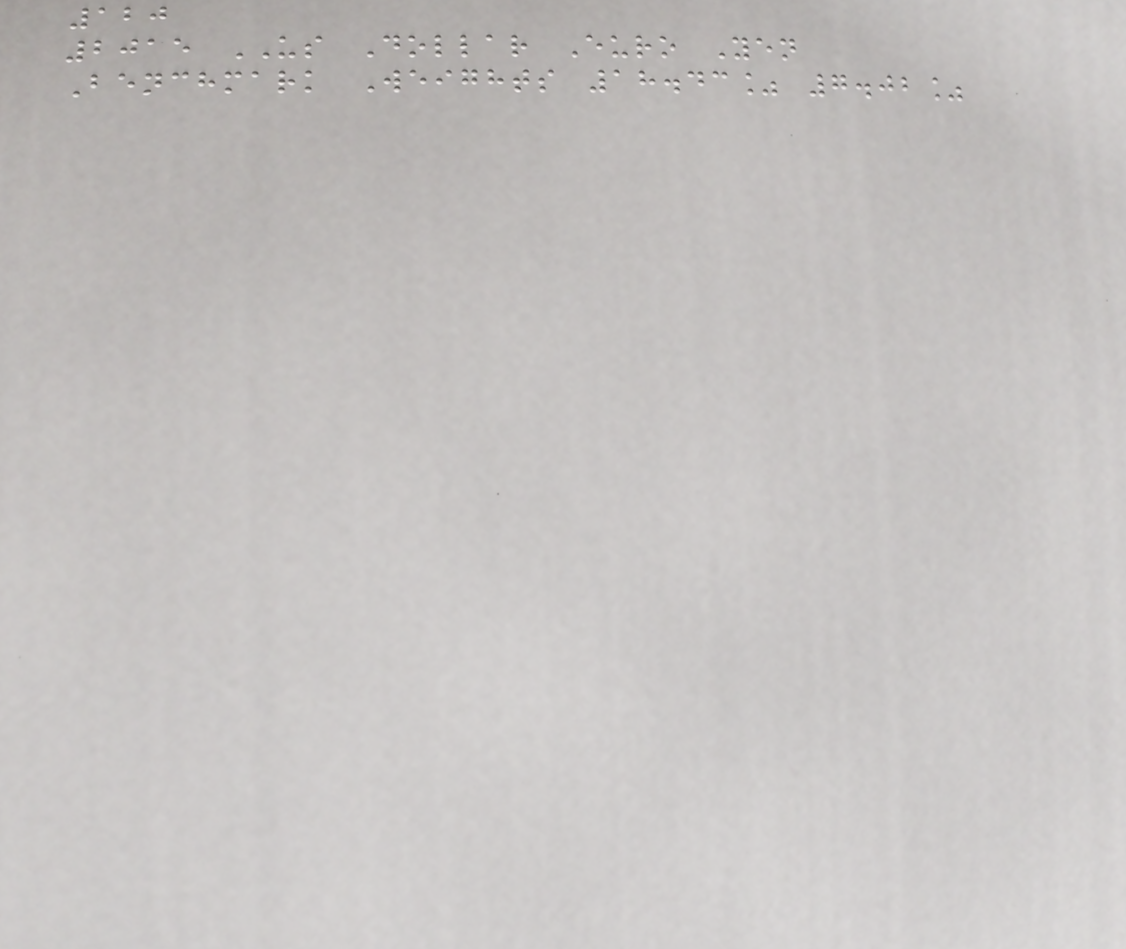120
2015 US Dollar Euro Yen
Benchmark Weights 18.43% 7.02%
